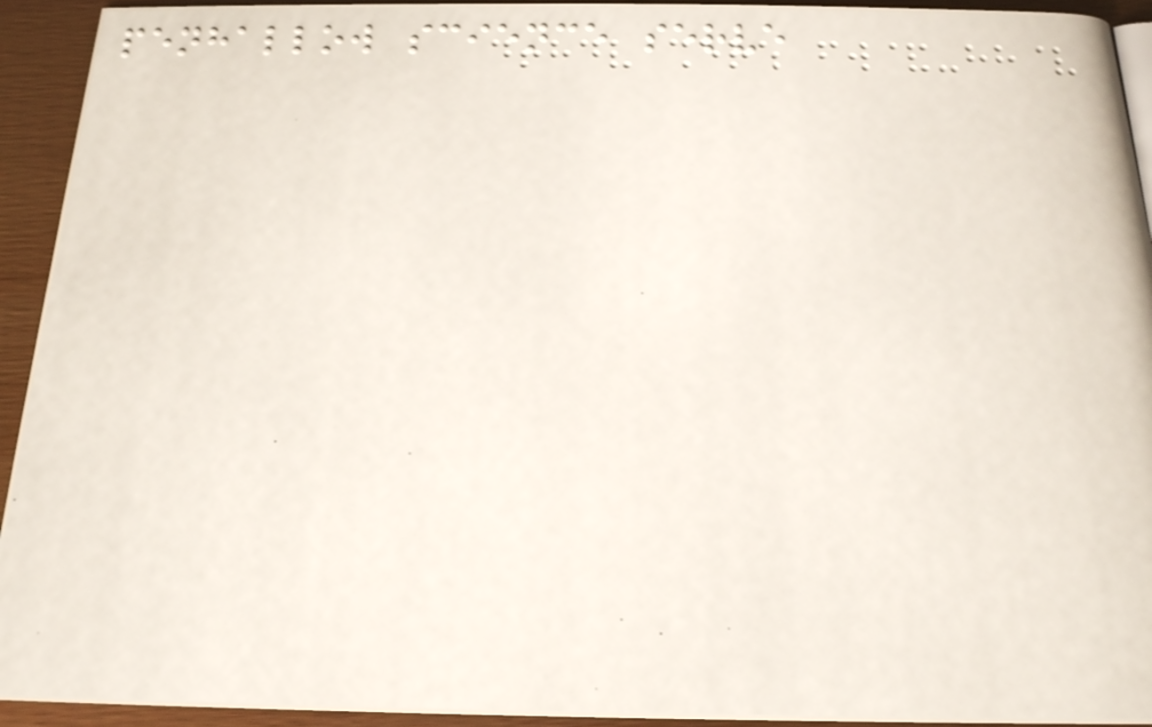penhallow science serve
